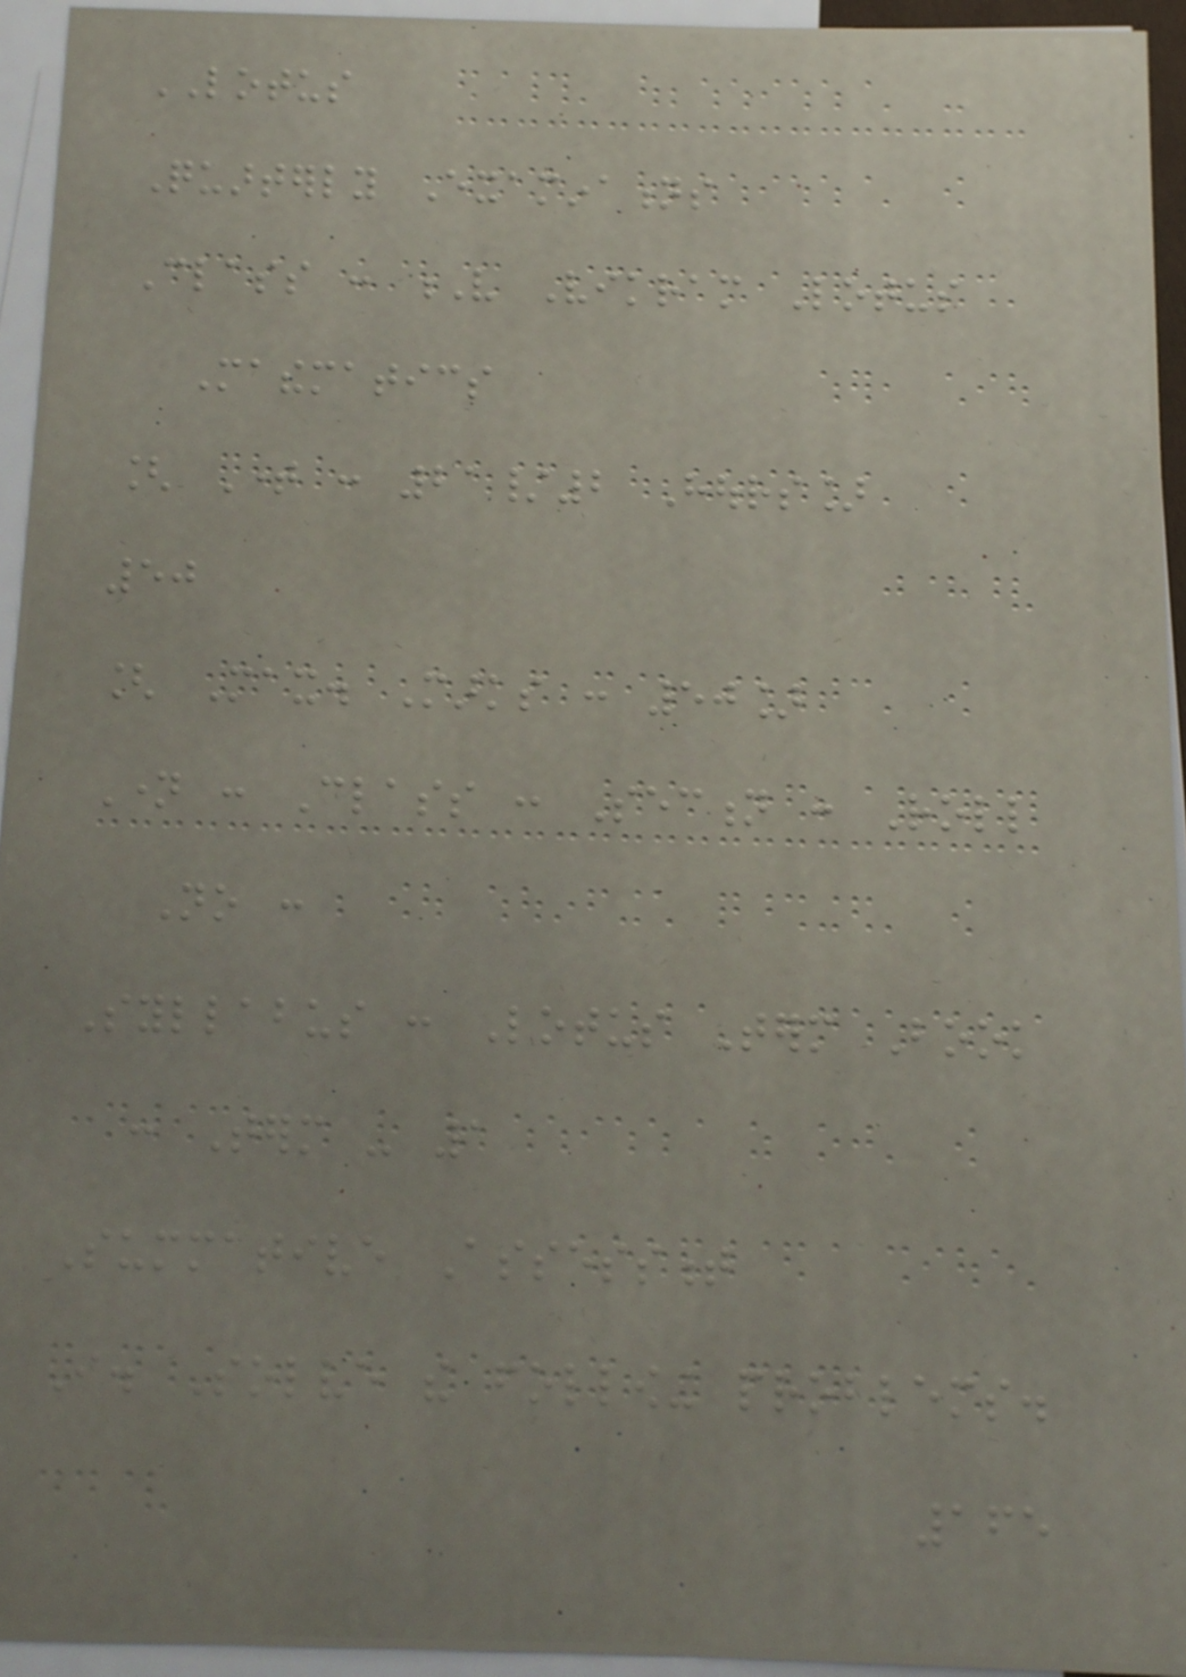LOTUS
Quarterly Examinations
Class : V Vikram Lotus
Mathematics
[ Time : 21/2 Hours]
50
[ Max. Marks : 50]
Name : Class : Section : Roll
No :
Syllabus : Lotus Term Book
: Term - 1
Summative Assessment
I. Solve the following problems.
165
